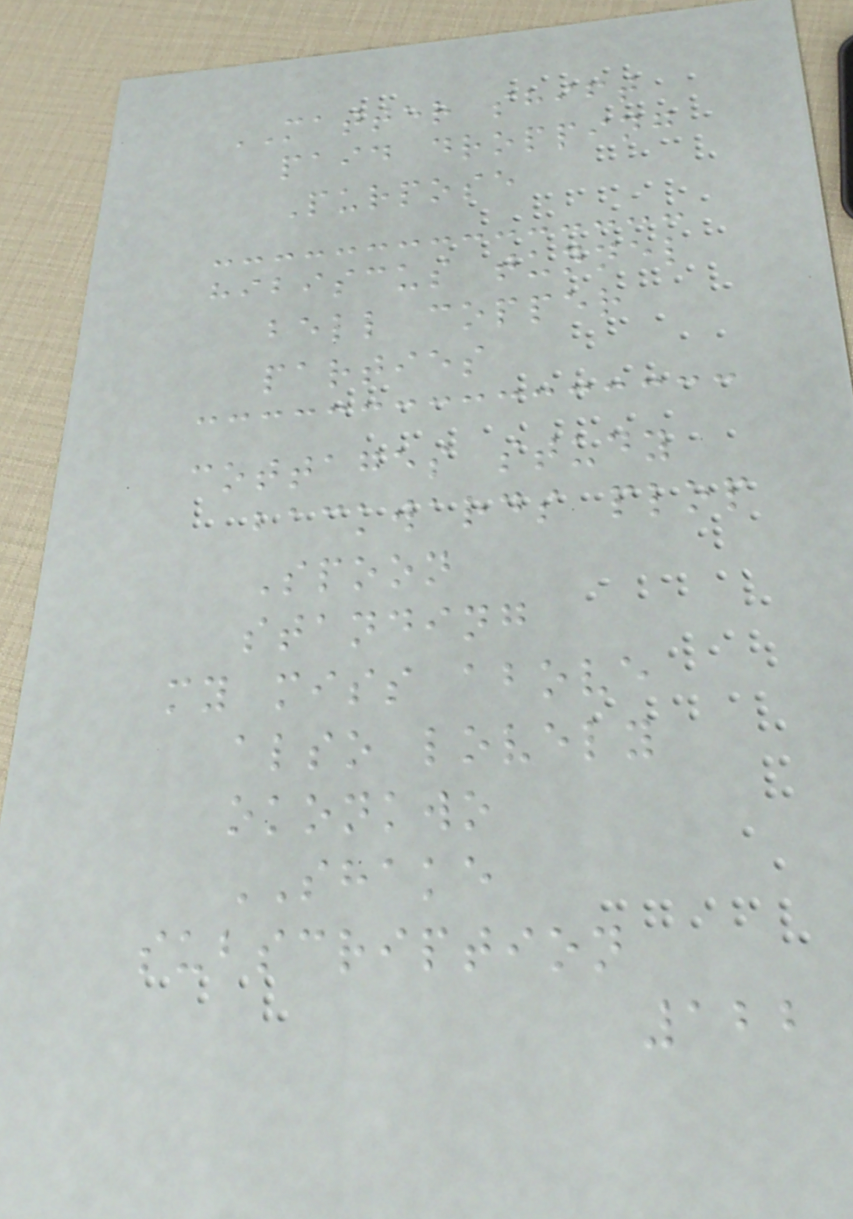MATTER shift
paid dropping
Purpose
hibiscus tunnel
bell copper
parties
cottages study
backwards plop
Spoon
standing
my miss above
also lovely
okonkwo
SHAKE
subscription
122
